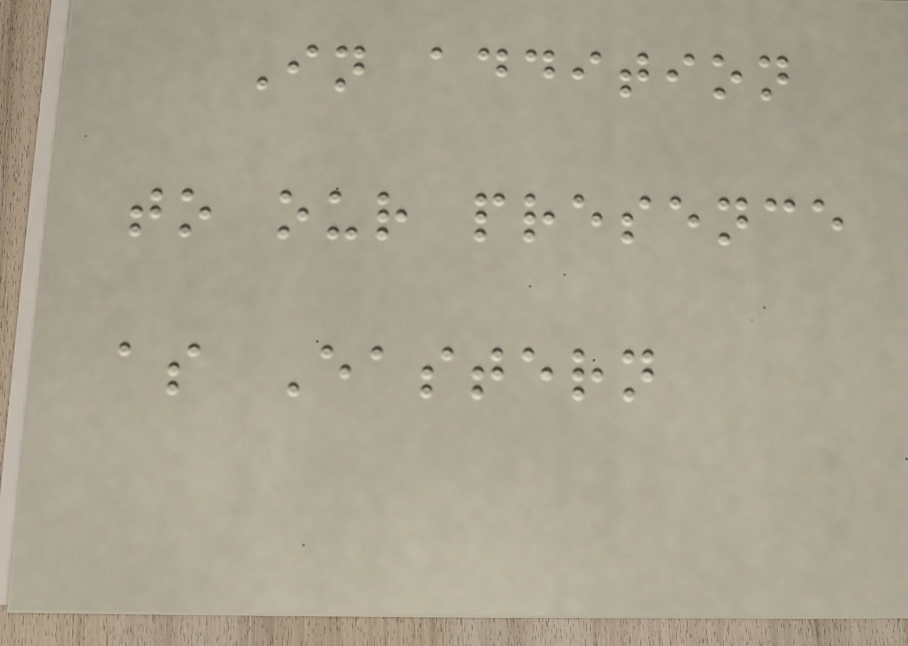In addition
to our presence
as Eastern
